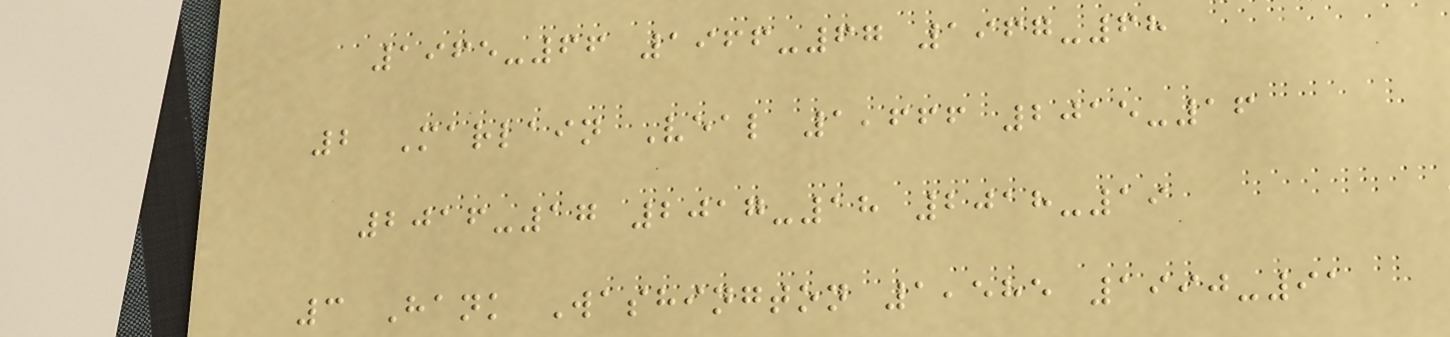1965-66 1966-67 1967-68
2 Marlain Veal 1,666 2015-16
2016-17 2017-18 2018-19
3 Hank Washington 1,585 1990-91
